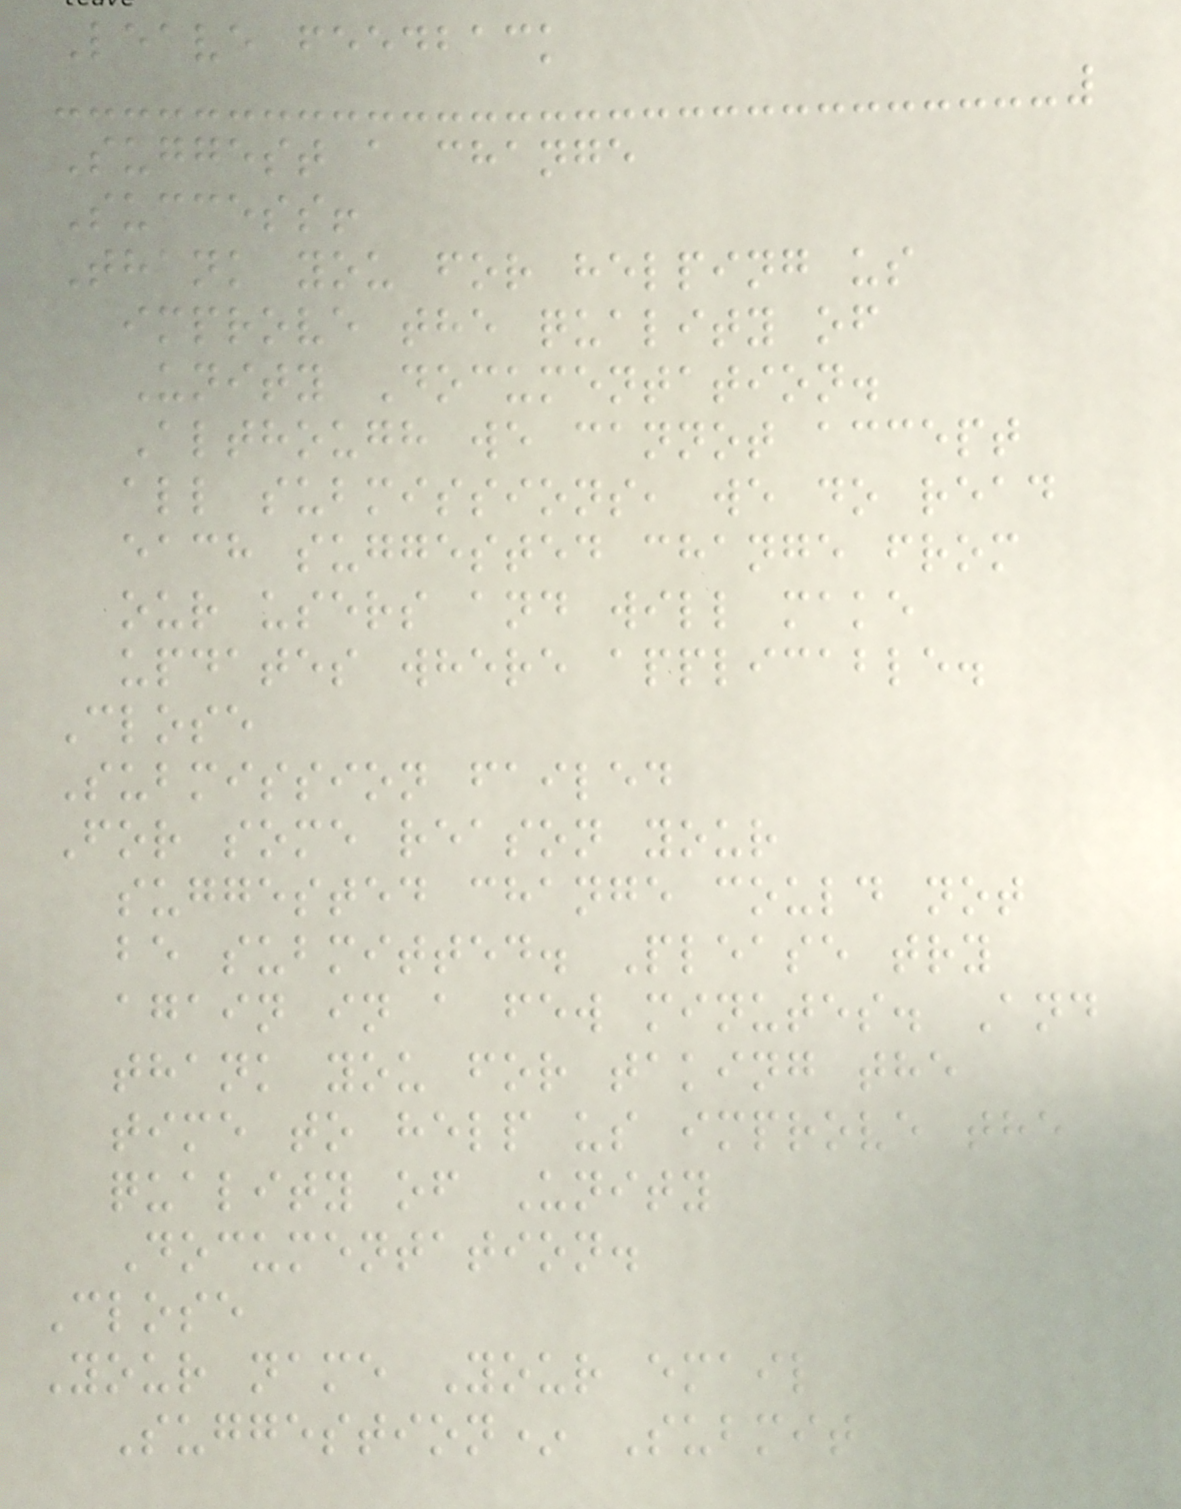Leave feedback
Suggest a change
Success!
Thank you for helping us
improve the quality of
Unity Documentation.
Although we cannot accept
all submissions, we do read
each suggested change from
our users and will make
updates where applicable.
Close
Submission failed
For some reason your
suggested change could not
be submitted. Please try
again in a few minutes. And
thank you for taking the
time to help us improve the
quality of Unity
Documentation.
Close
Your name Your email
Suggestion* Submit
